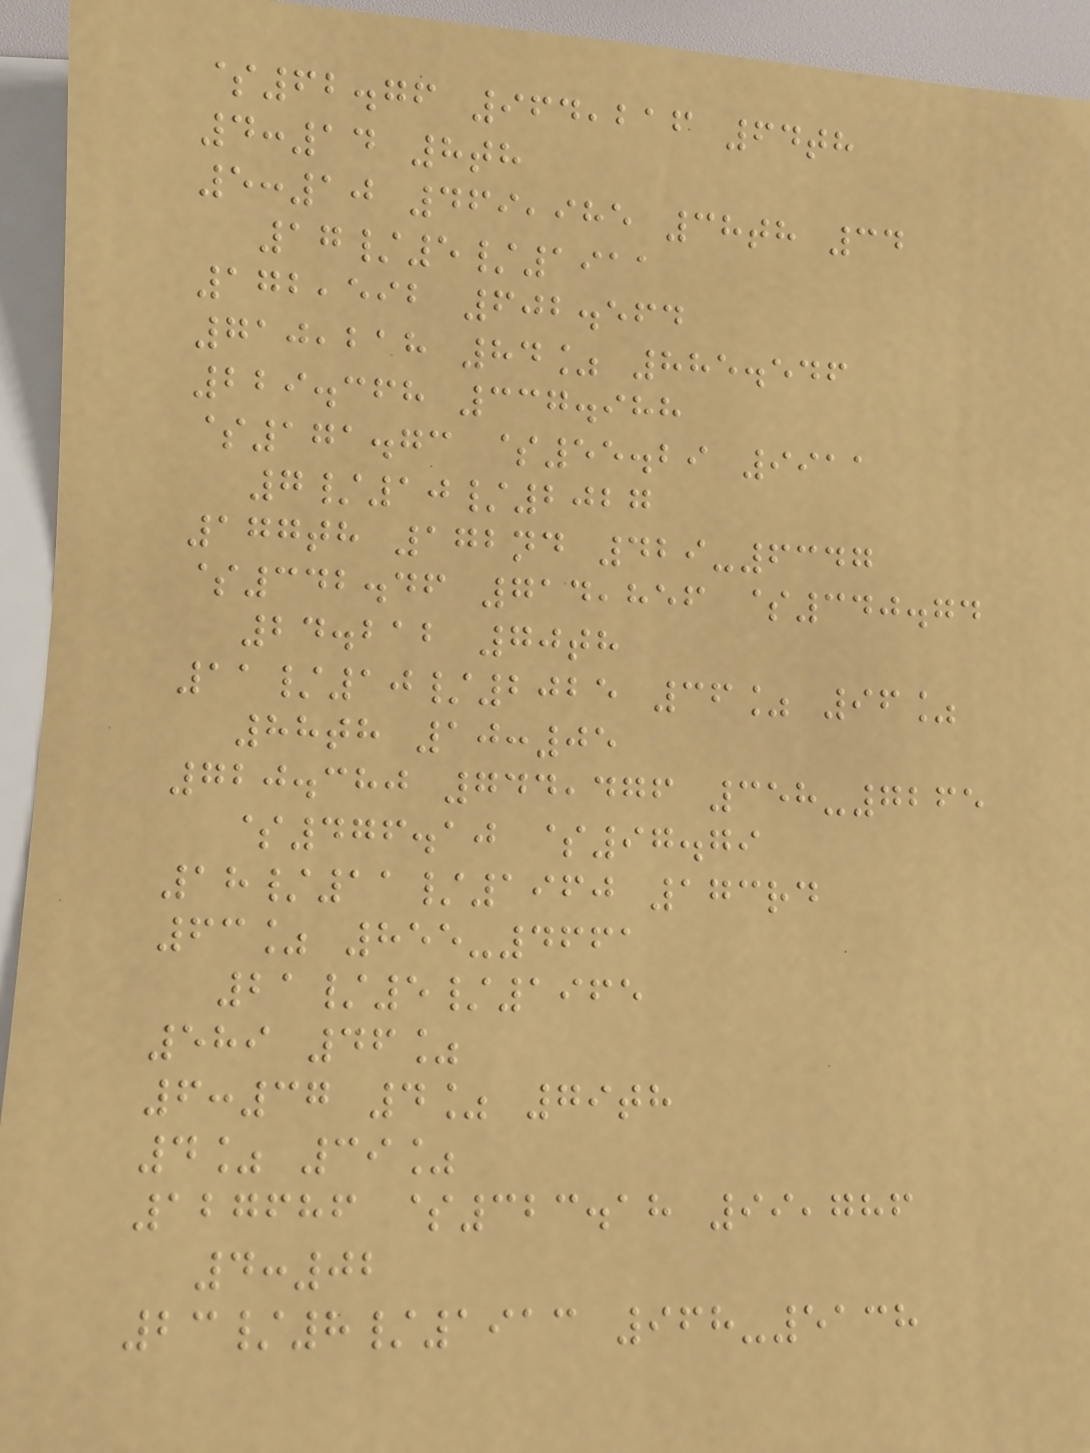$62.76 964,216 64th
4:14 8th
5:10 469,985 38th 34
17/5/1911
172,592 602.564
710,218 84% 885.546
229.368 337.988
$171.73 $55.29 9911
7/10/2027
177th 172nd 429-6347
$342.46 714,856 $340.74
24.212 70th
11/10/2025 36% 96%
88th 10:05
720.380 744,476 358-7265
$476.10 $97.79
18/11/1960 173rd
63% 855-4661
21/5/1965
589 46%
6:37 4% 79th
4% 39%
127686 $323.18 99,786
4:02
23/8/1913 968-5138
